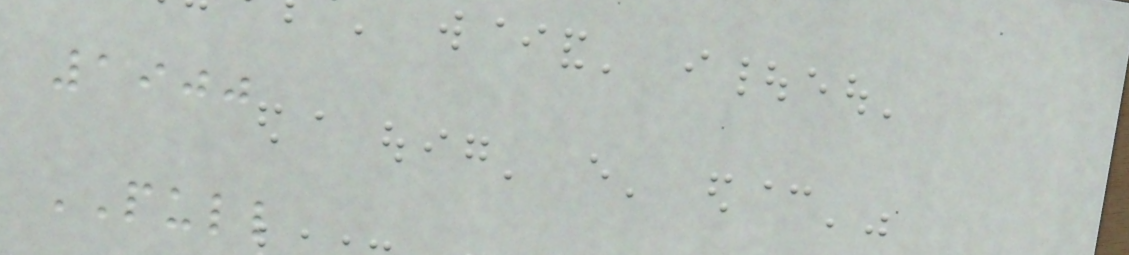1900
PULL
